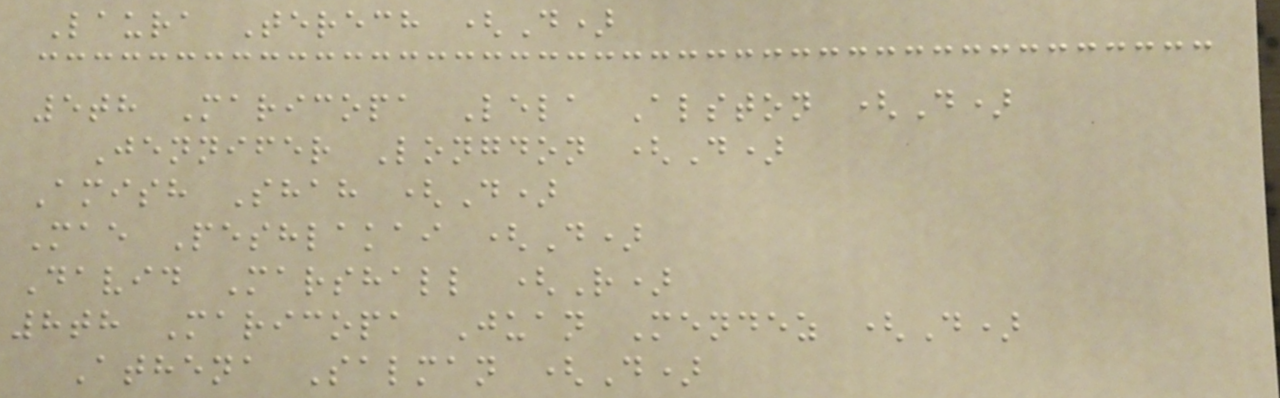Laura Terech (D)
5th Maricopa Lela Alston (D)
Jennifer Longdon (D)
Amish Shah (D)
Mae Peshlakai (D)
David Marshall (R)
8th Maricopa Juan Mendez (D)
Athena Salman (D)
